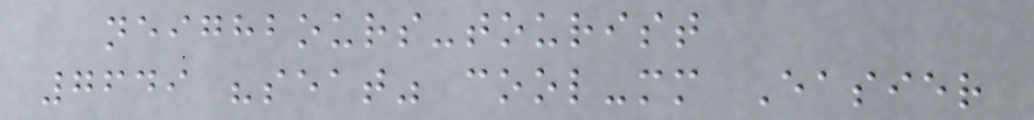neighbours-tourist
7649 "seat" cool-mm Easier
